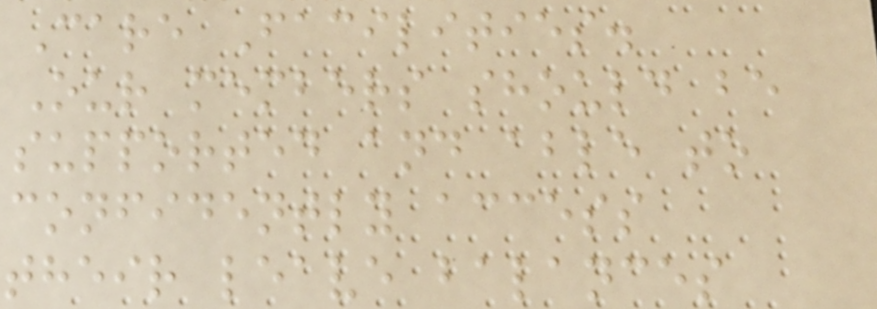Care Facilities.
Our members should be
supported and able to
confidently access
their leave balances
